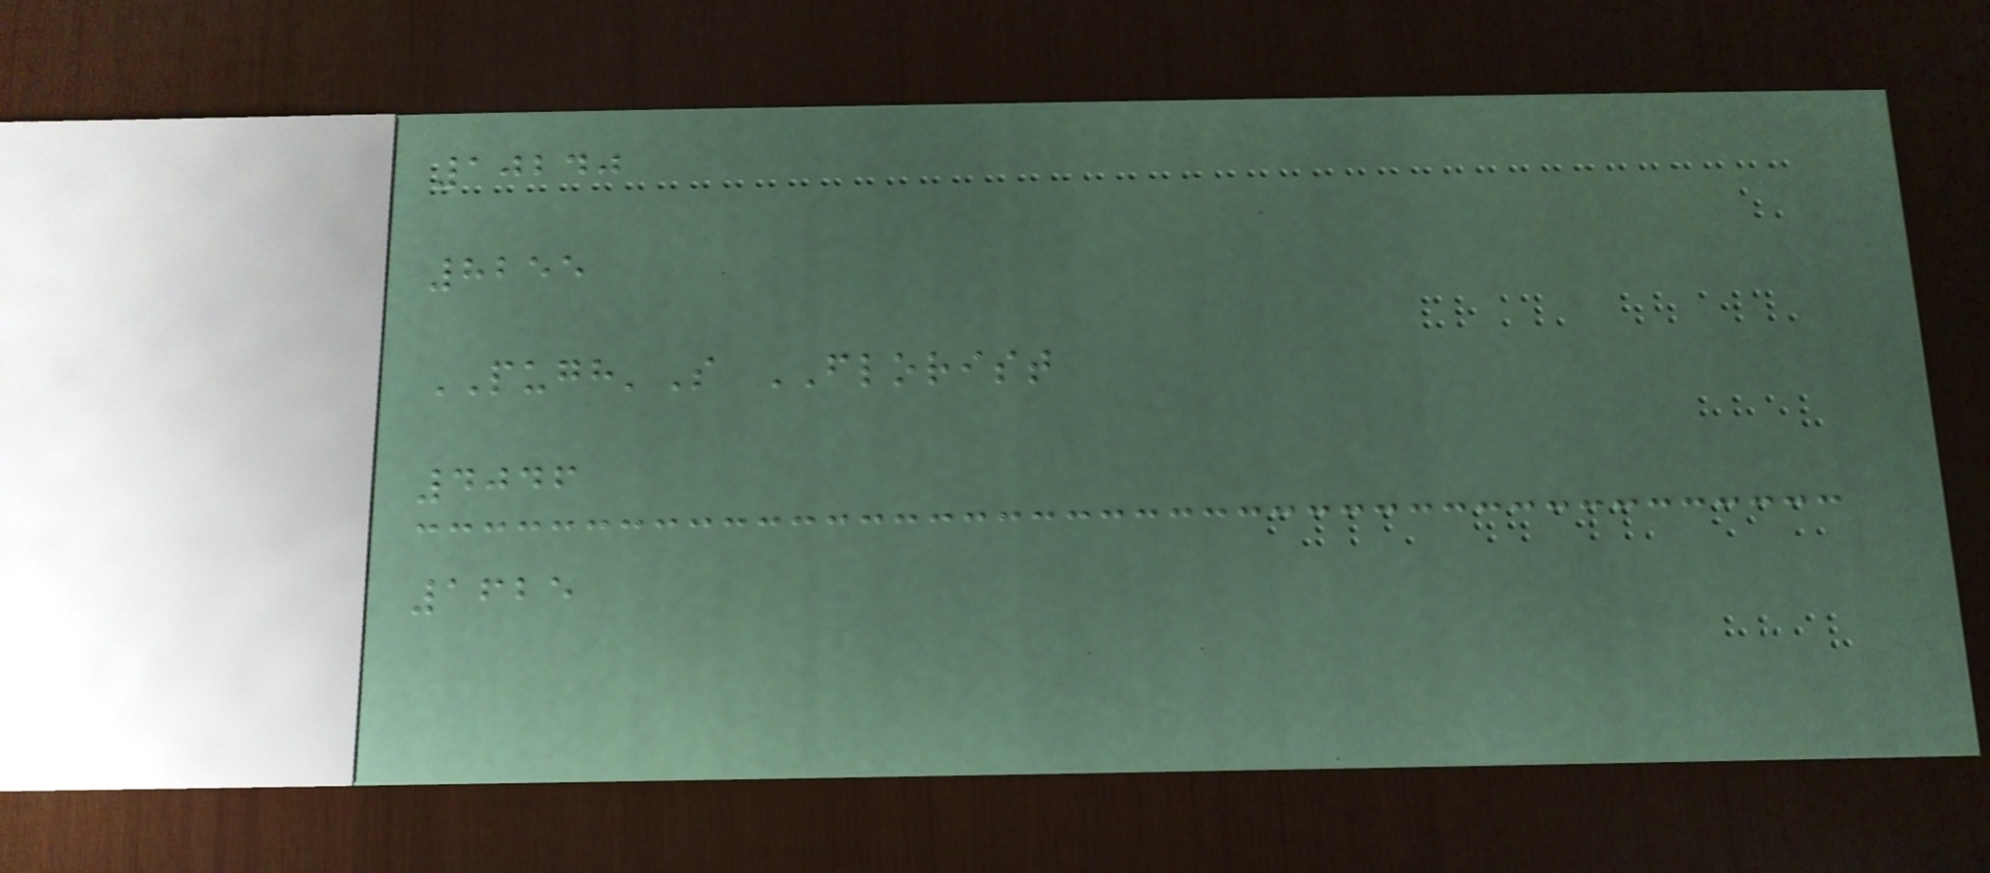10240
8255
PUGH'S FLORIST
4046
1625
